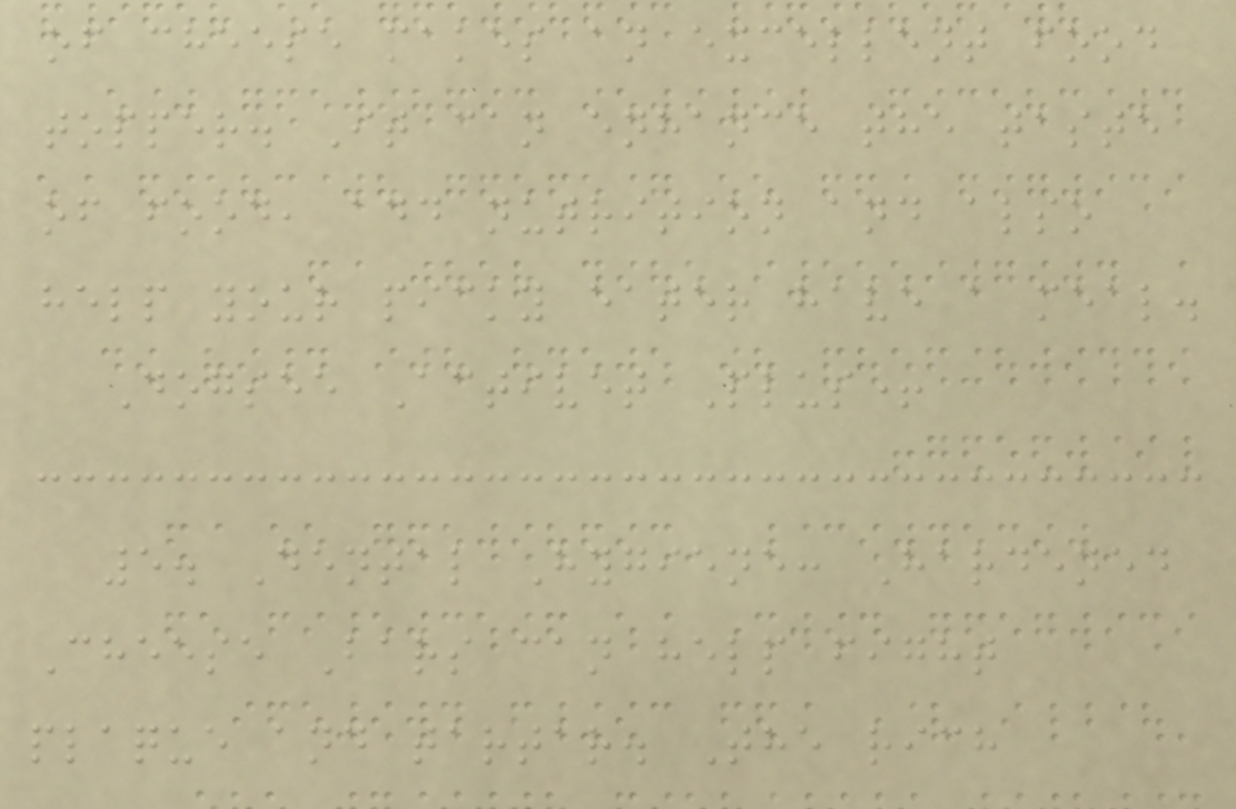of cheese makes an excellent food
topper. It can enhance the taste
of food, add nutrition and also
help your picky eater have a meal.
Dogsee Activet Plus+
5. Dental Hygiene: Hardened
Cheese Bars can help fight
plaque and tartar. The rich
